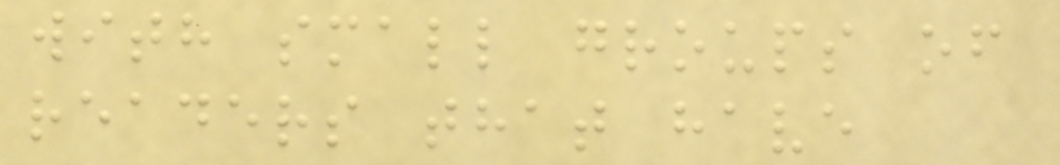with small groups of
readers that have
